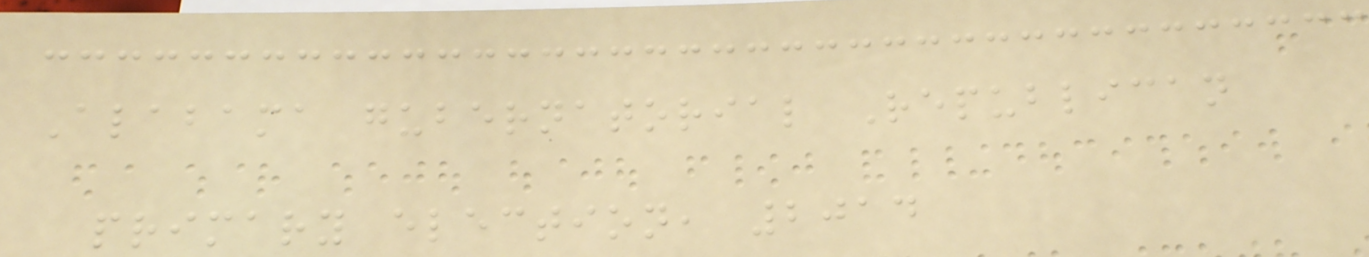Alabama gubernatorial Republican
primary election, 2014
